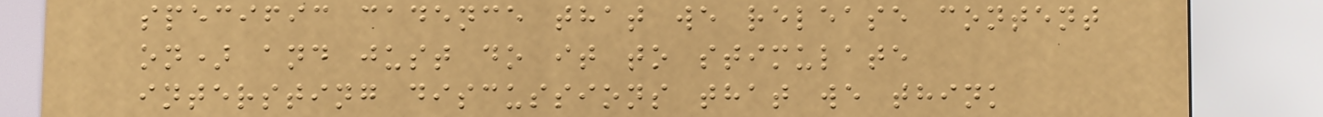specific cadence that we release content
on) and just do it to stimulate
intersting discussions that we think
